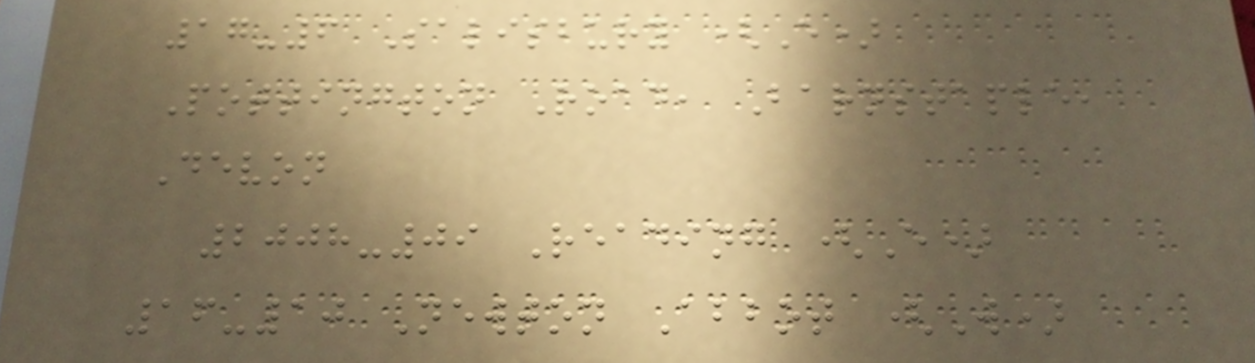17-6 Salisbury (E)
Pottington Road, Barnstaple,
Devon
2008-09 Reading (E)
16-10 Newton Abbot (W)
